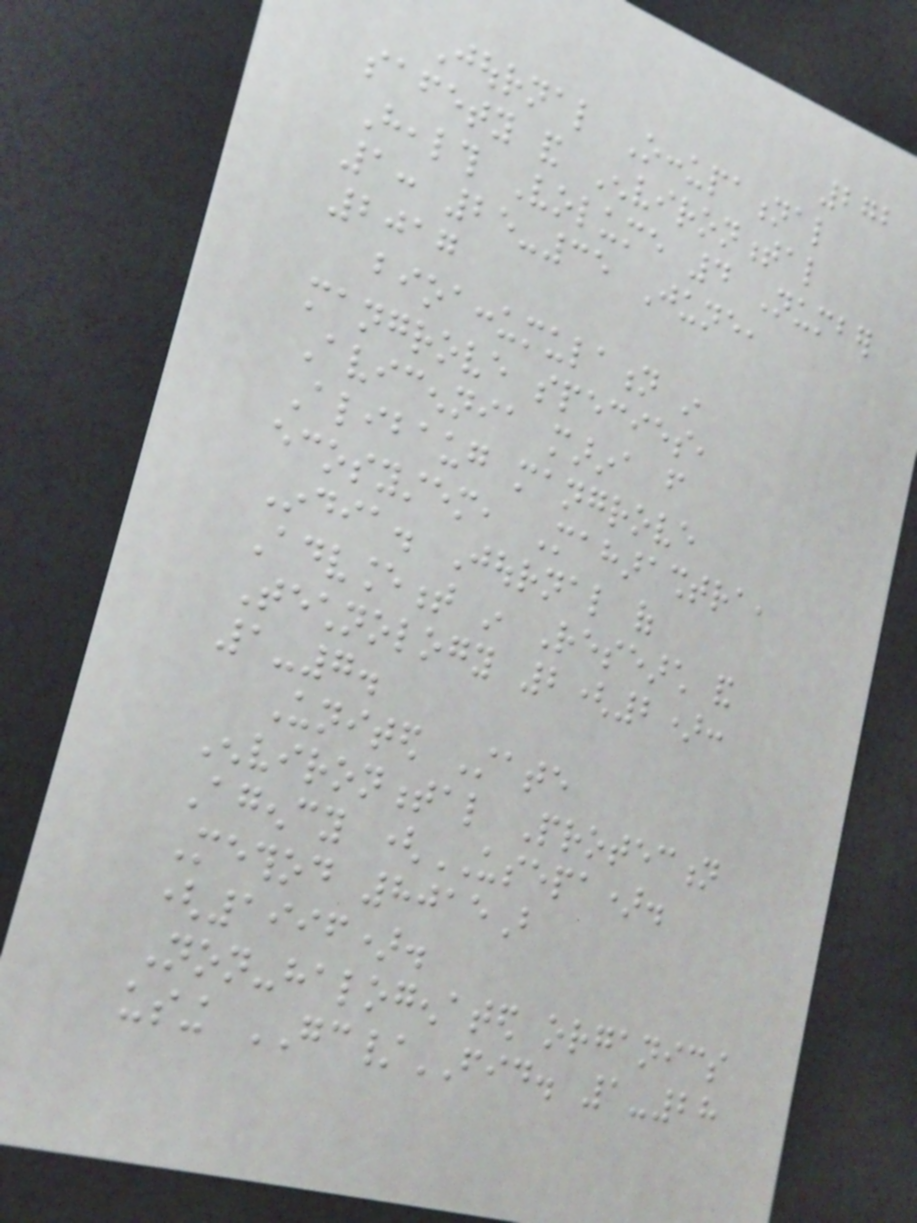272
Journal Occupational
safety and Environmental
Health Volume 4 Number
1: 25-35 June,
2017
bioaccumulation in
mangrove species,
Avicennia marina from
Alibaug mangrove
ecosystem, Maharashtra,
India. Journal of
Advancement in Research and
Technology 2(2):
1-7.
United State
Environmental Protection
Agency (USEPA).
Method 8015B
(1996).
Non-halogenated organics
using GC/FID. 1-28
